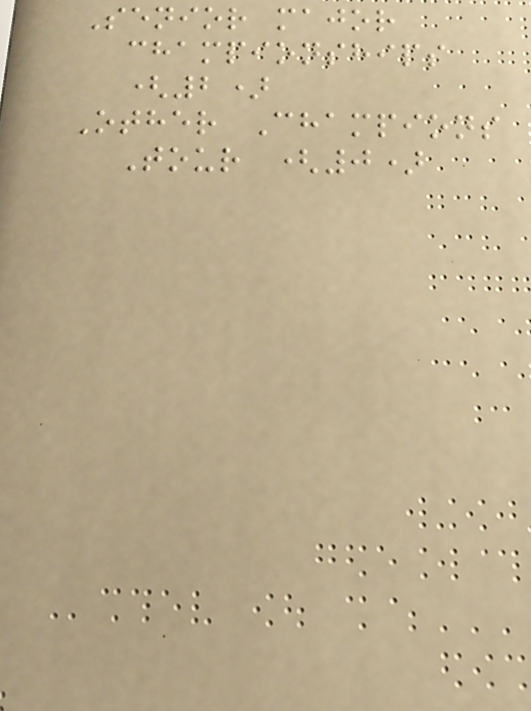Senior major
championships
(2)
Other Champions
Tour (0)
